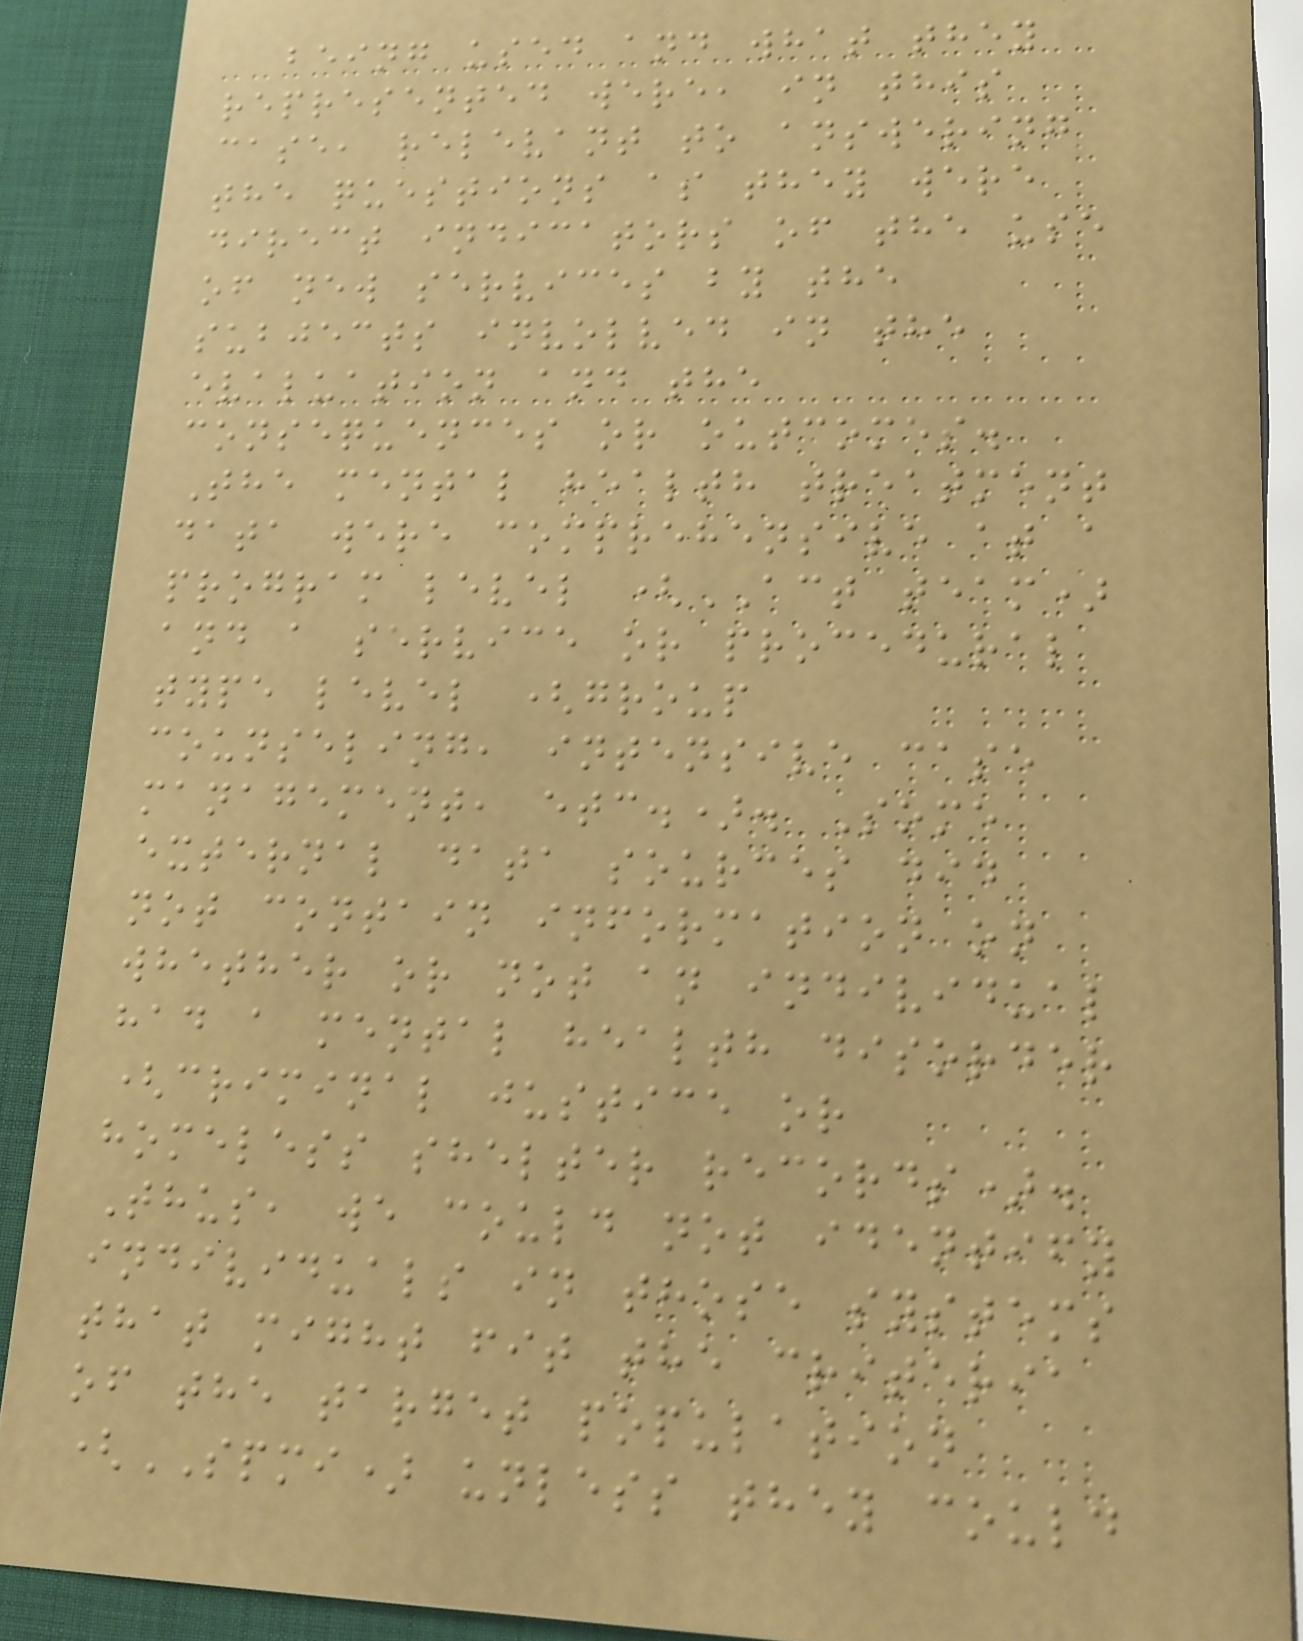being used and what they
represented were, in this
case, relevant to answering
the questions as they were
direct indicators of the use
of new services by the
subjects involved in the
evaluation and the
consequences or outcomes.
The mental health treatment
data were comprehensive at a
program level (ACT team)
and a service or procedural
type level (group
counseling, intensive case
management, etc.). Some
external data sources did
not contain information on
whether or not an individual
had a mental health disorder
(criminal justice or
homeless shelter records).
Thus, we could not identify
individuals in those systems
that might fit the criteria
of the target population
(SPMI) unless they could
